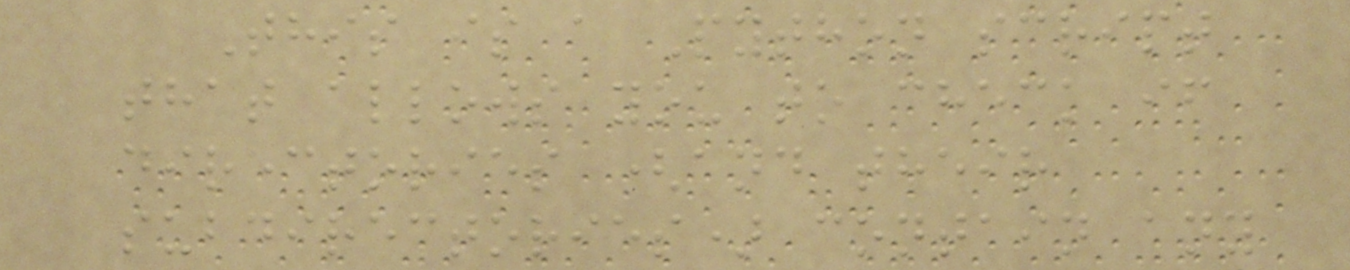This is a Python script
that allows you to check if
directories (and their
subdirectories) contain any
